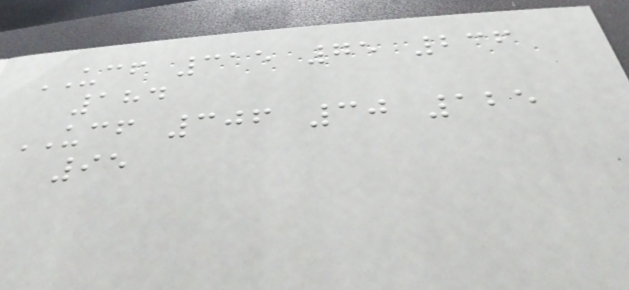UCF 315 75 236
184
UCF 306 30 125
95
